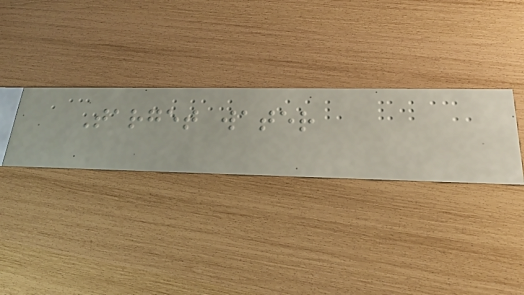Target water
